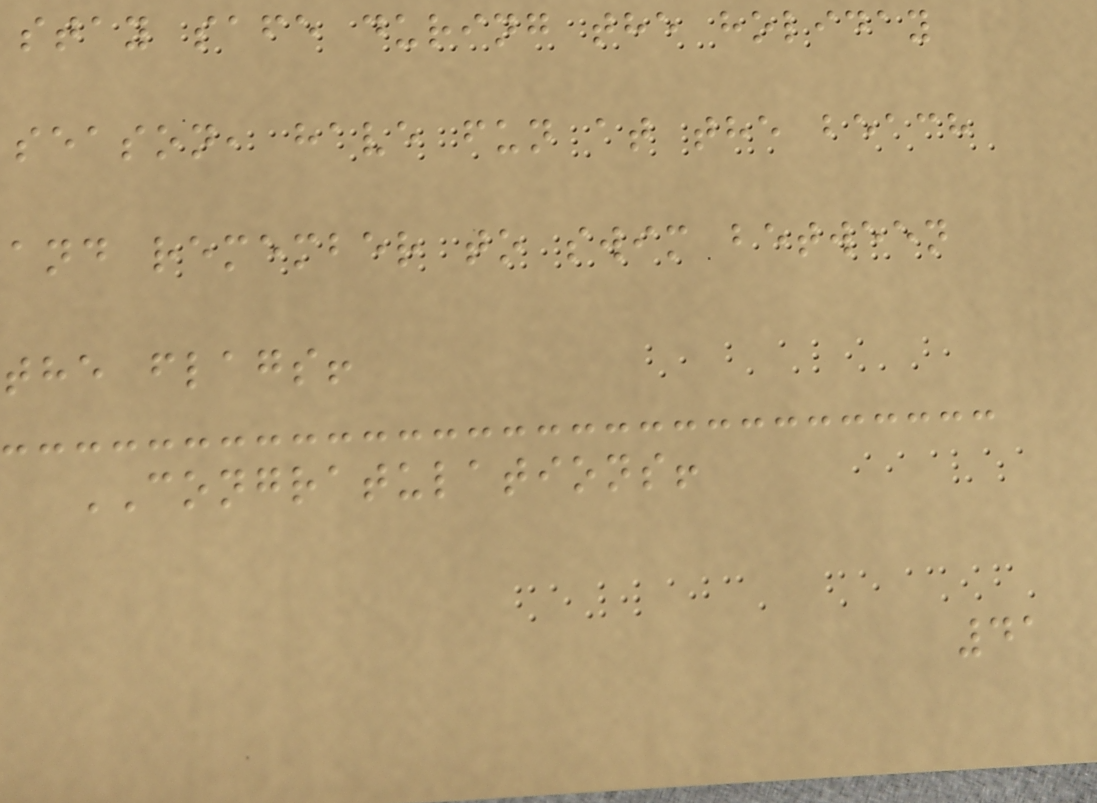stay safe during the holiday
season, have fun at the beach
and remember to swim between
the flags!
CONGRATULATIONS!
41
